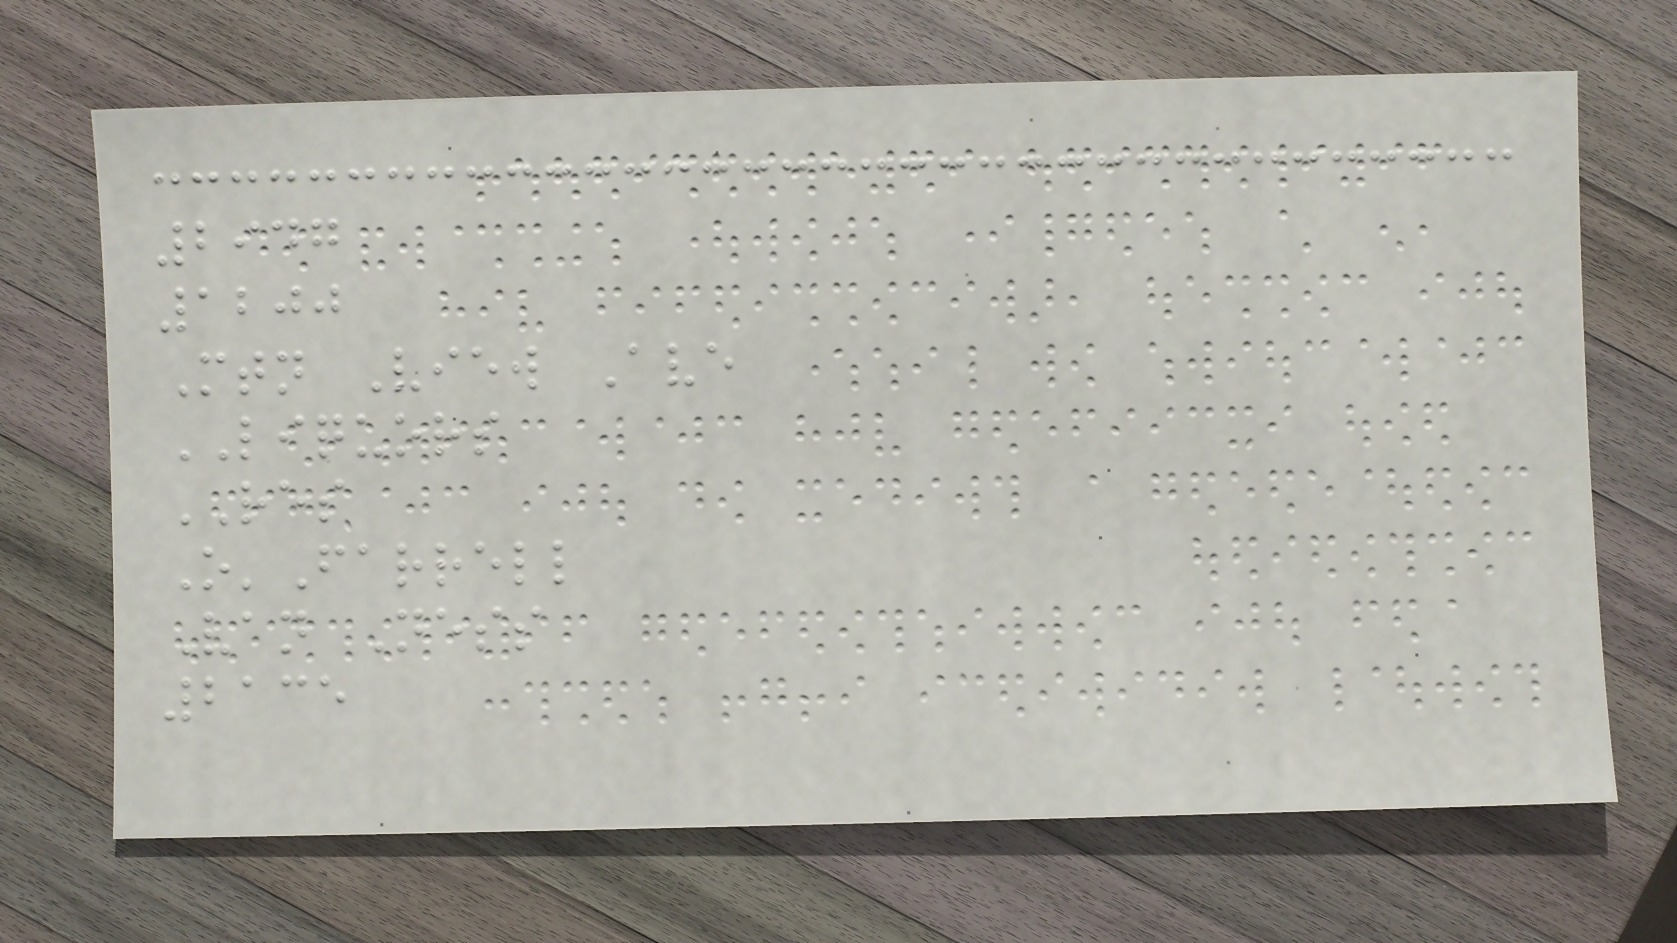2947
1200
Mtn View Ave
LIQUORS
RES
O'Farrell
Van Ness
2135
